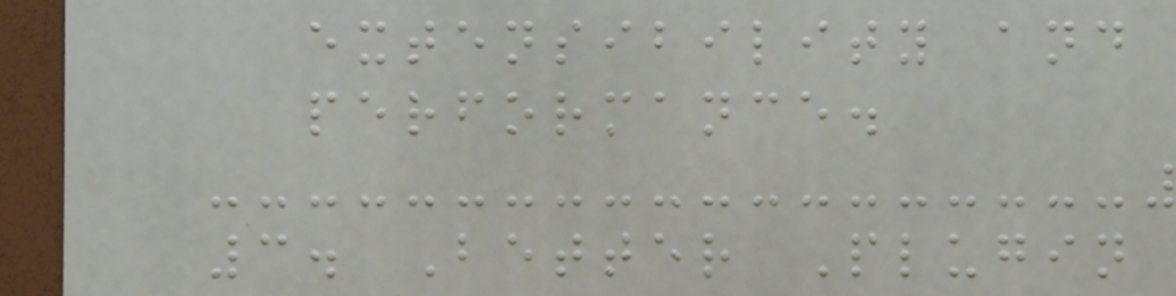extensibility and
performance.
3. Better Plugin
